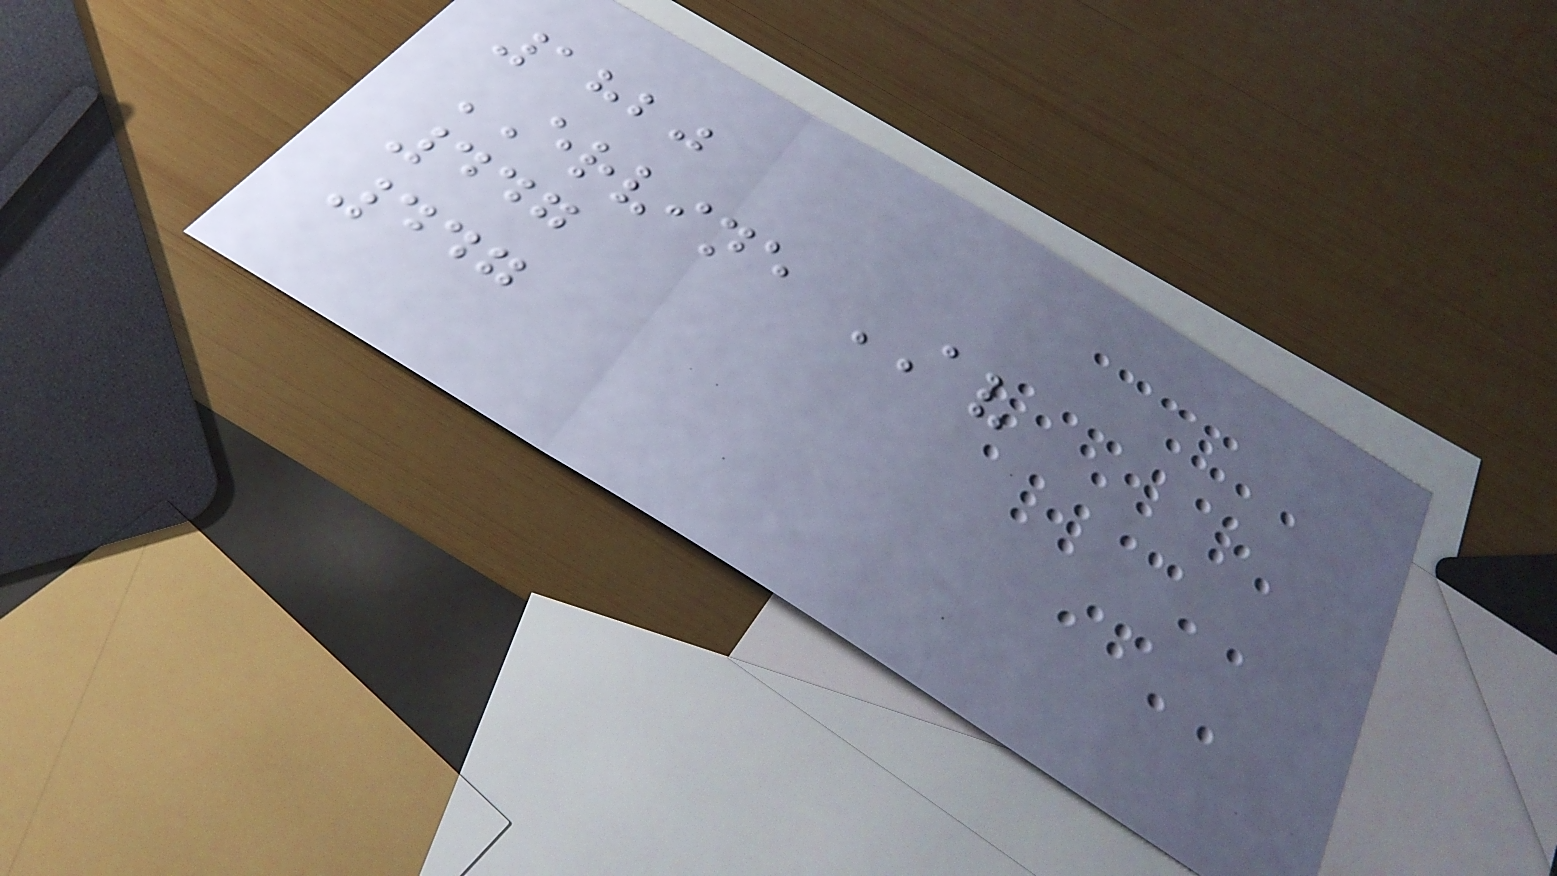1820
ERVINE AV
447
447
